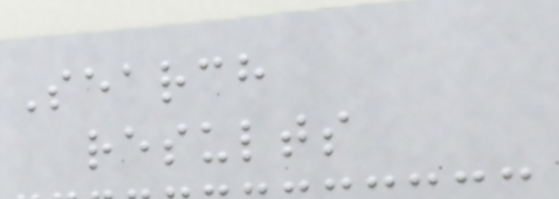Search
results
